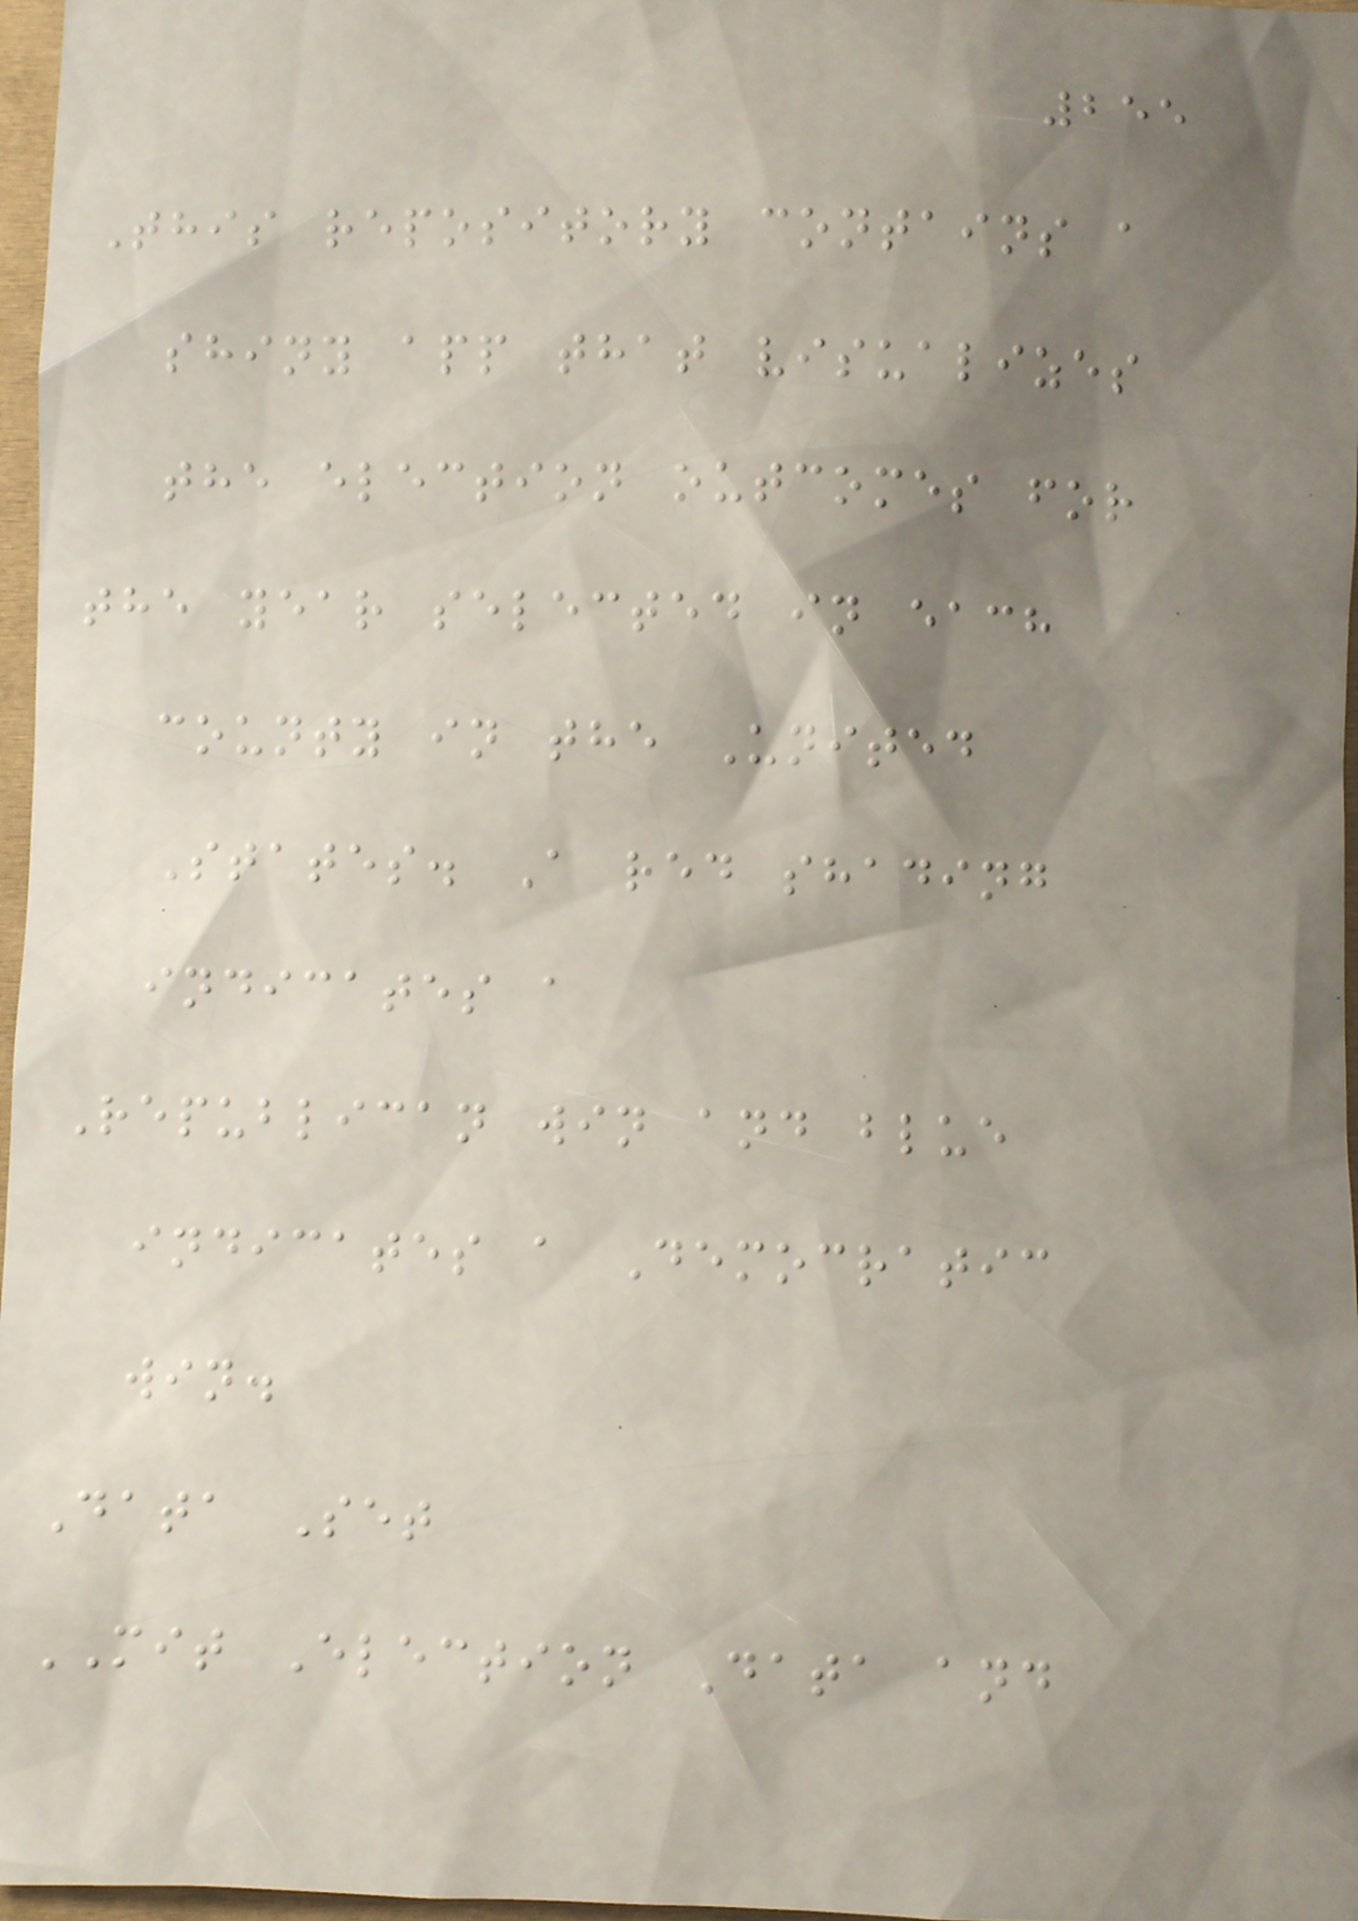255
This repository contains a
shiny app that visualizes
the election outcomes for
the year selected in each
county in the United
States. A red shading
indicates a
Republican win and blue
indicates a Democratic
win.
Data Set
MIT Election Data and
